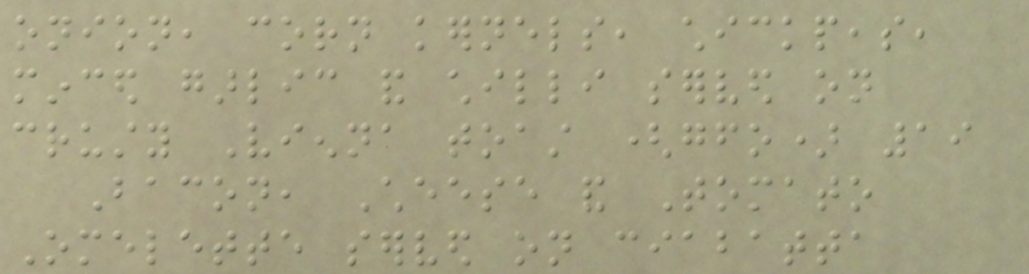onion, corn kernels, chickpeas,
minced garlic and chilli served on
crusty Vienna toast (gfo) 19
Bacon, Cheese and Tomato
Omelette served on ciabatta
